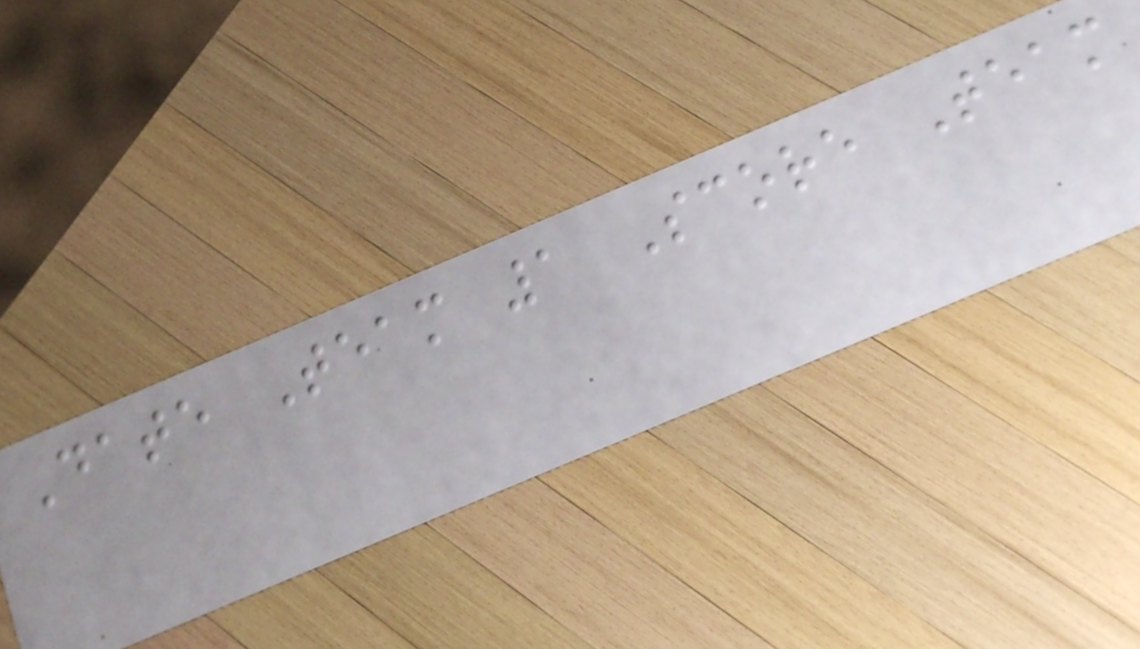Date Team 1 Score Team
